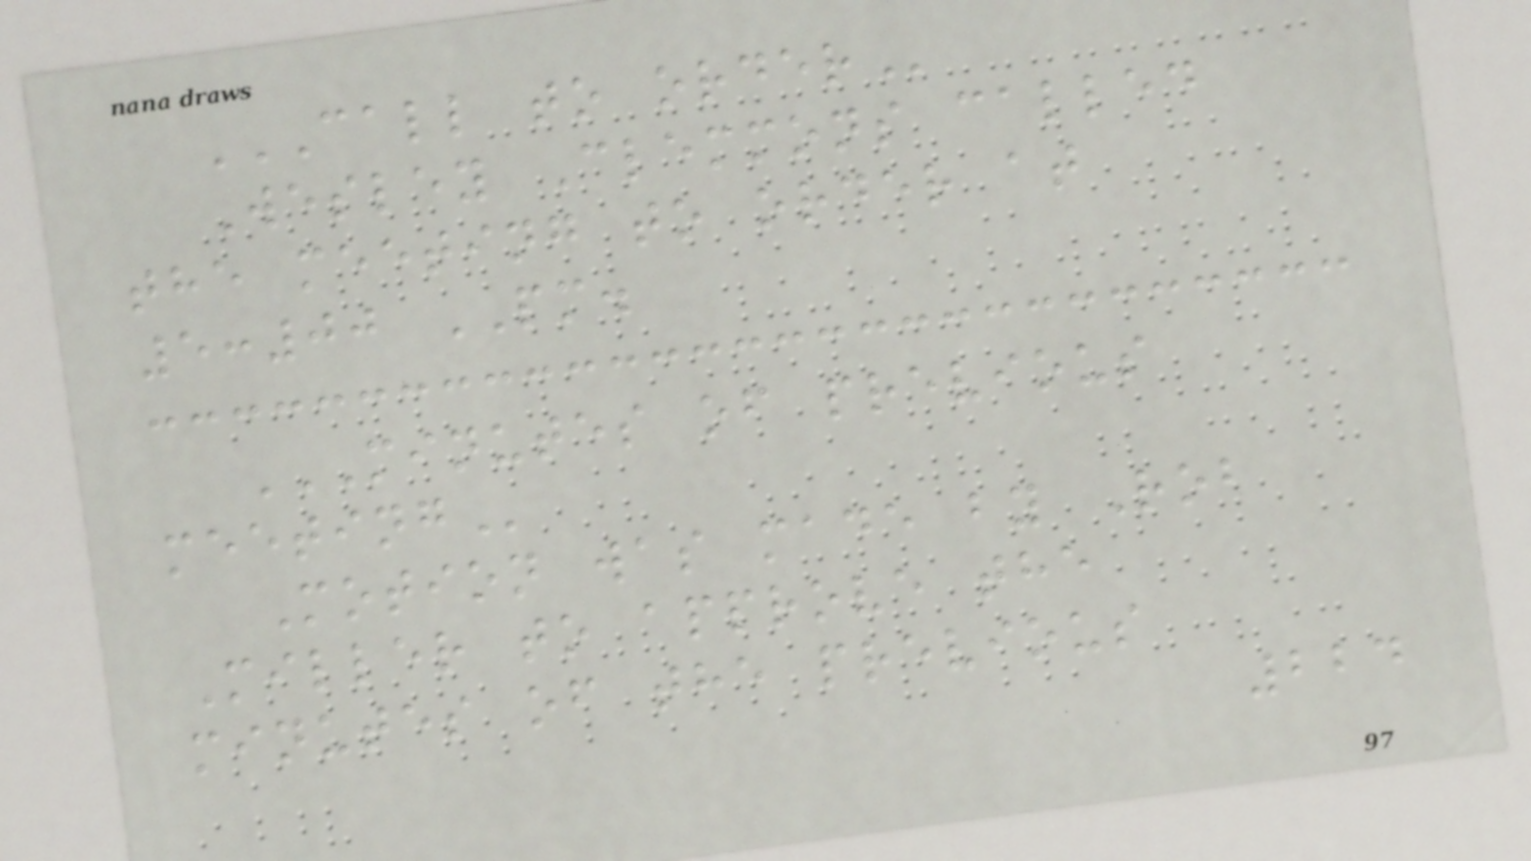CALL TO ORDER
Wesley Clemmons called
the meeting to order at
5:00 PM.
MINUTES OF PREVIOUS
MEETING
Motion was made by Rob
Miller to approve the
minutes of the previous
224
